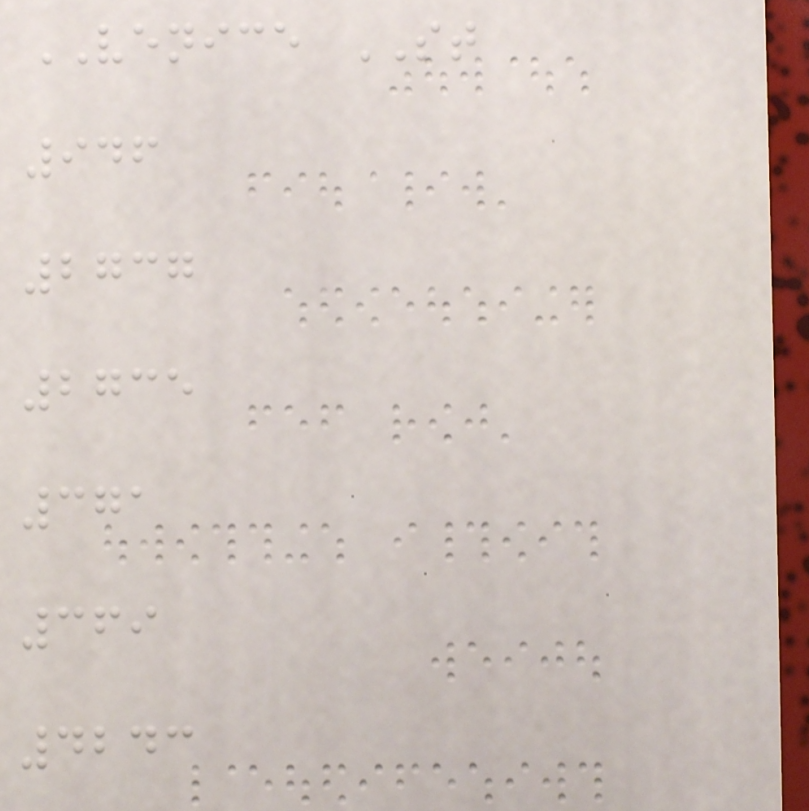VENICE ST
946
2737
2735
371
369
4243
